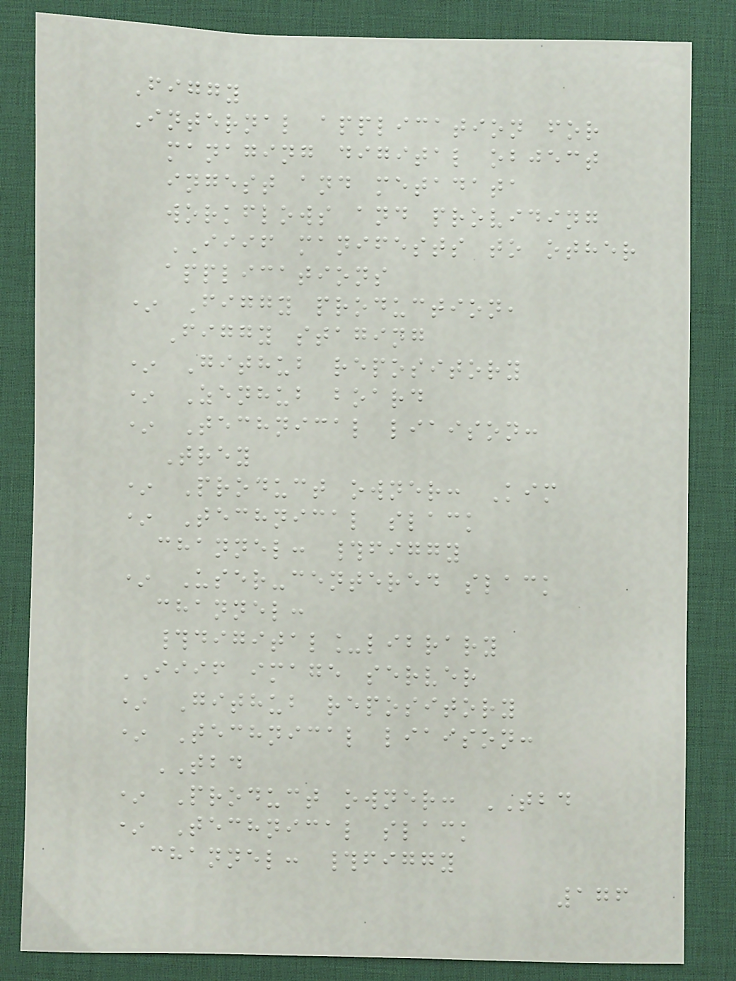Figgy
Internal application for
managing digital object
ingest and metadata
workflows and providing
IIIF manifests to other
applications
* Figgy production,
Figgy staging
* Github repository
* Zenhub board
* Technical liaison:
Trey
* Product owner: Kim
* Technical slack
channel: #figgy
* User-centered slack
channel:
#digital_library
IIIF image server
* Github repository
* Technical liaison:
TBD
* Product owner: TBD
* Technical slack
channel: #figgy
176
